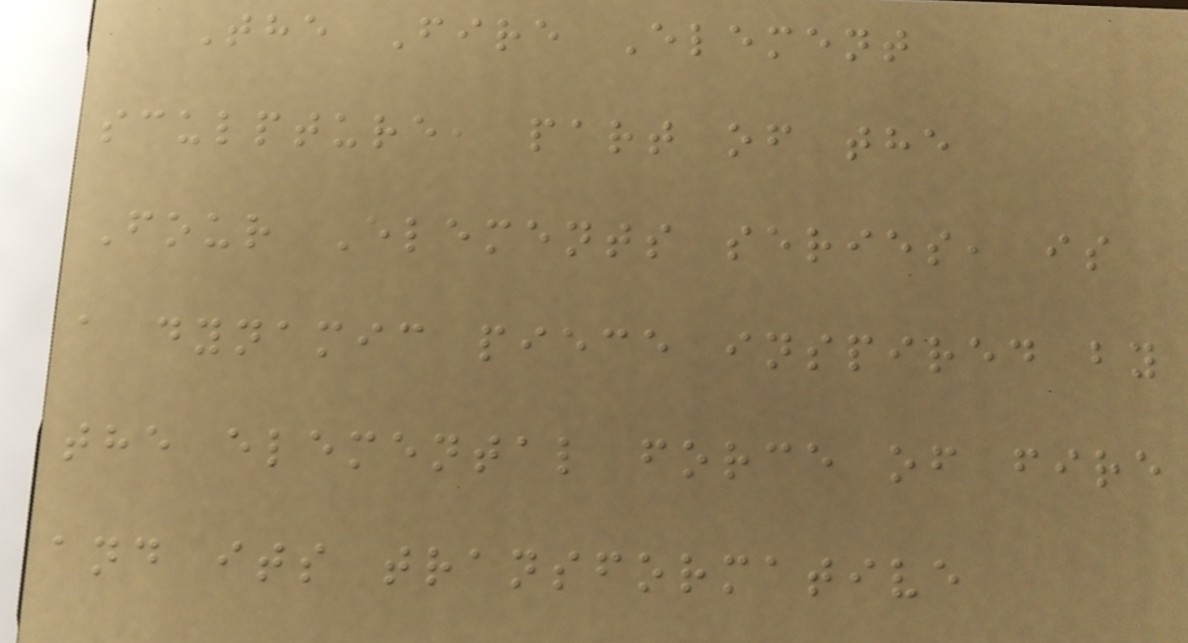The Fire Element
sculpture, part of the
Four Elements series, is
a dynamic piece inspired by
the elemental force of fire
and its transformative
